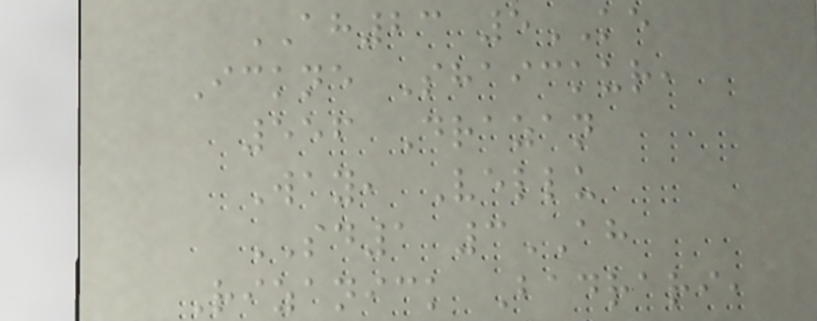AH23 5KE
Ickne Shaickur,
556 Drazan
Way, Vellu
SD1 3AH
Rizanick Badrari,
